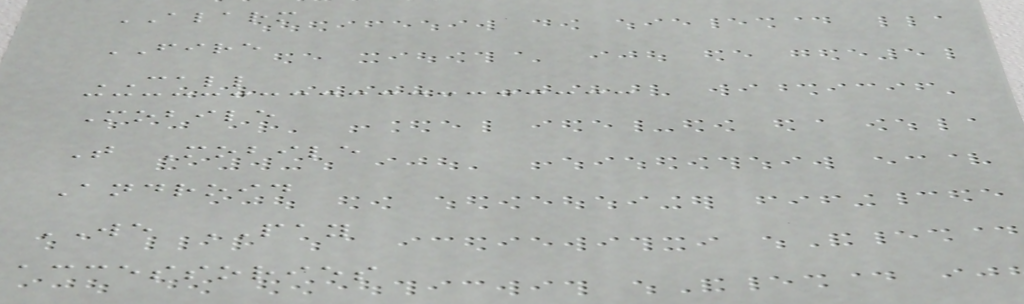ALARM
FIRE
CALL
Mobile
T Mobile
Android
WE PAY
accessories
